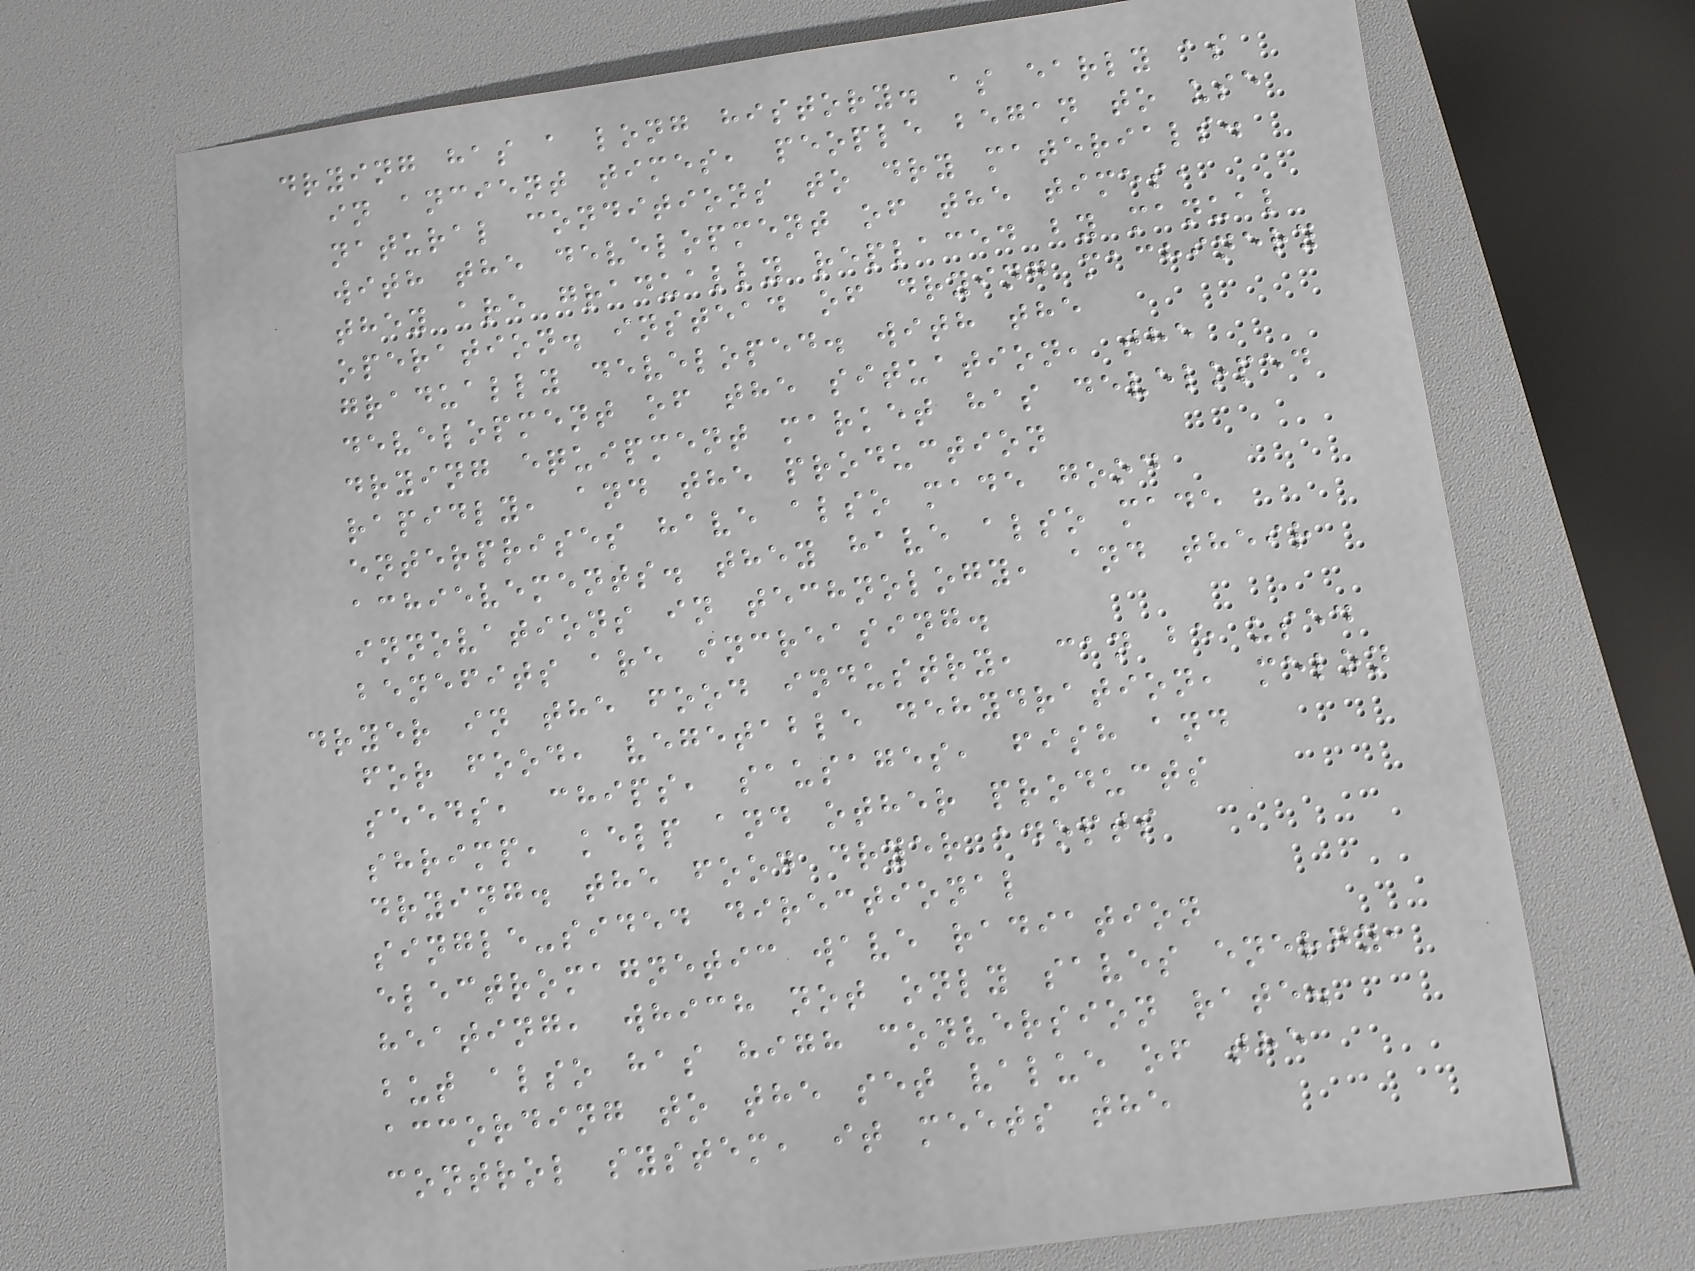drying has a long history. as early as
in ancient times, people began to use
natural conditions to dry materials.
with the development of the times,
they are gradually replaced by manual
operation. instead of drying machinery
gradually developed. with the
development of the situation, the
drying equipment market has developed
rapidly, and the production
enterprises have also made good
achievements. they have also made
innovations in technology, and their
benefits are increasing.
dryer in the food industry, can be used
for food, vegetable dehydration, melon
seeds, chips, sausages, fish and
shrimp, kelp and other products
drying. the food dryer adopts
single-sided directional
electromagnetic wave radiation
heating, which not only saves energy,
but also has high conversion rate.
according to the set value of the
control system, it meets the
